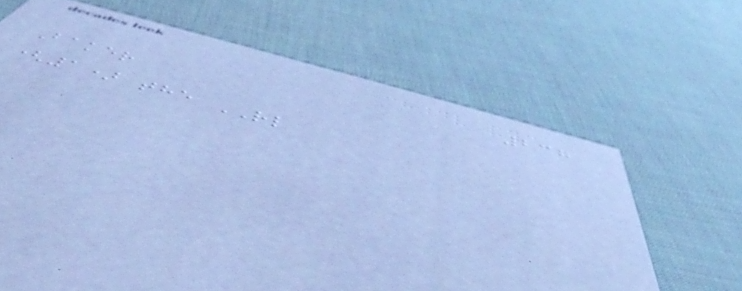238
Baker
(1) the RL
